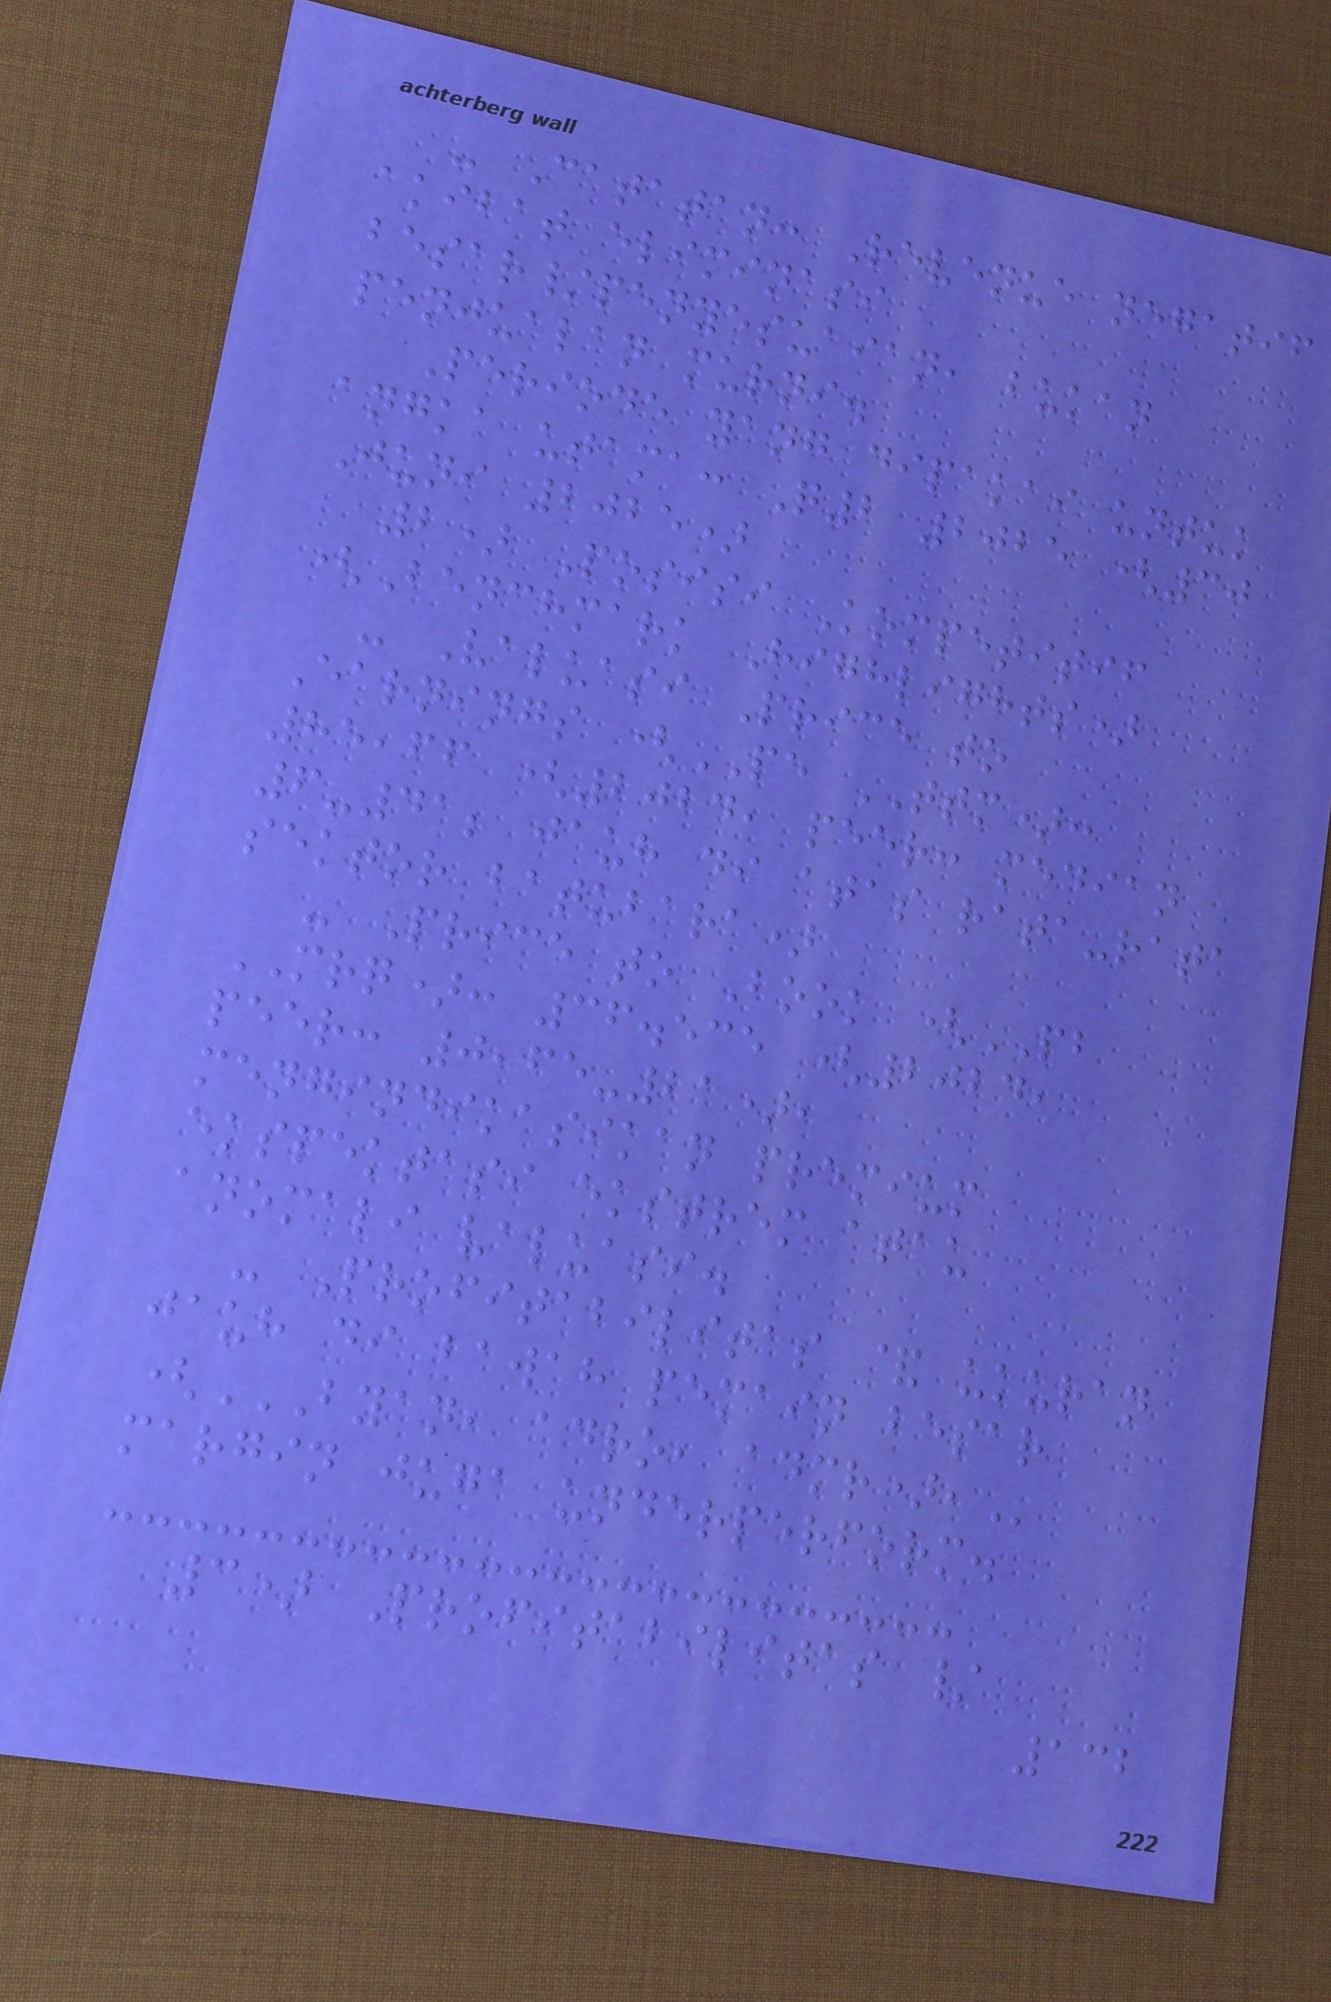- Catatan: Revenue negatif
akibat eliminasi
besar/penyesuaian, bukan
penjualan murni.
Periode yang dipakai untuk
angka utama: Q2 2025 (30
Juni 2025)
2) Posisi Kompetitif
(Benchmark Highlights)
- Valuasi Price to
Earnings (PE TTM):
85,66 (2024, peer: median
6-41; jauh di atas rata-rata
sektor batubara)
- Price to Book (PB
MRQ): 36.535 (2024,
peer: 0,65-21),
mengindikasikan premium
ekspektasi ekstrem atau
anomali valuasi.
- Profitabilitas & ukuran
jauh di bawah pemain besar
(BYAN, ADRO, ADMR),
margin juga underperform.
3) Profitabilitas /
132
